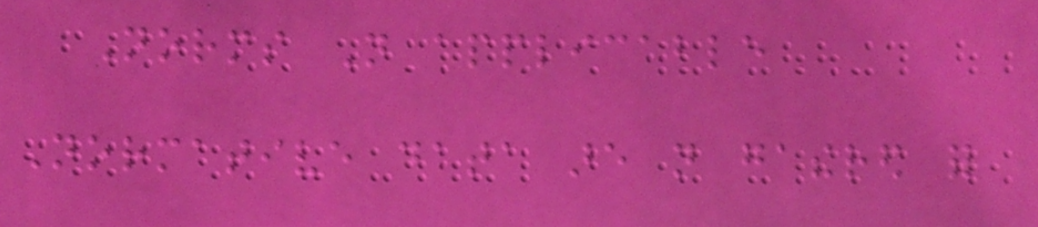Norms Not applicable
Normative data are not gathered for
